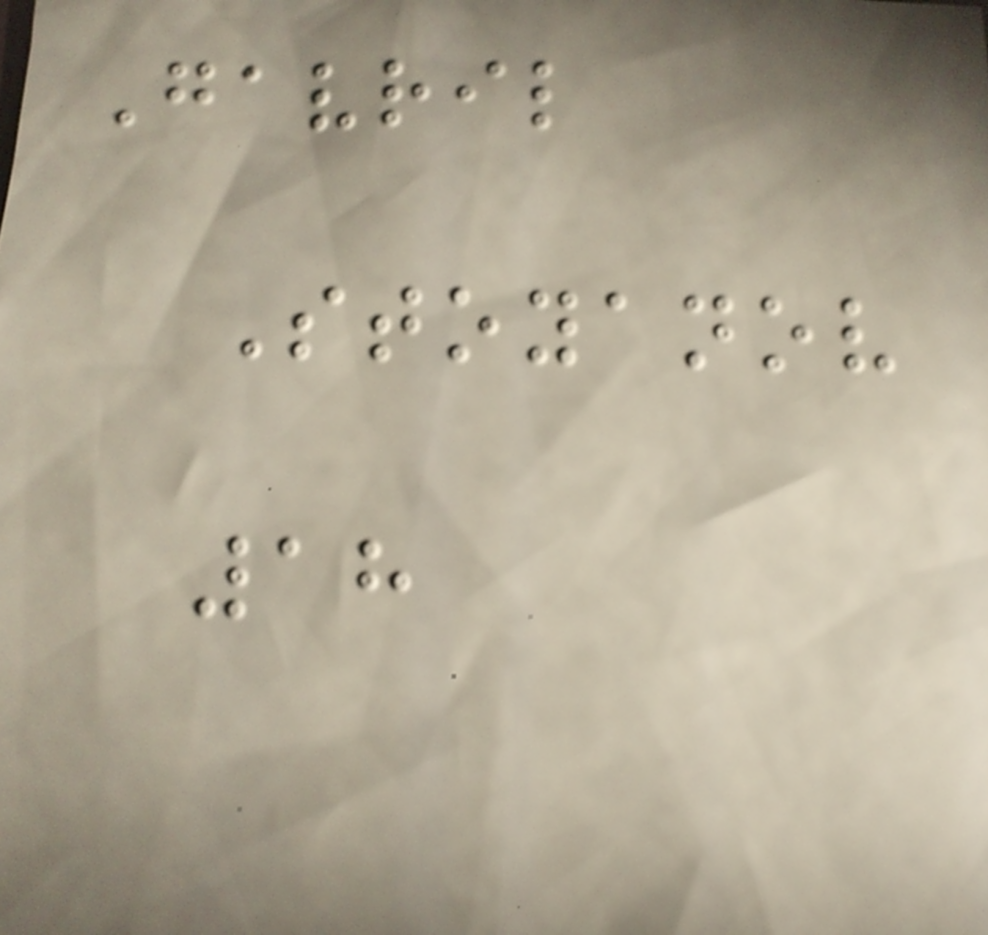Gavril
Stoyanov
18
